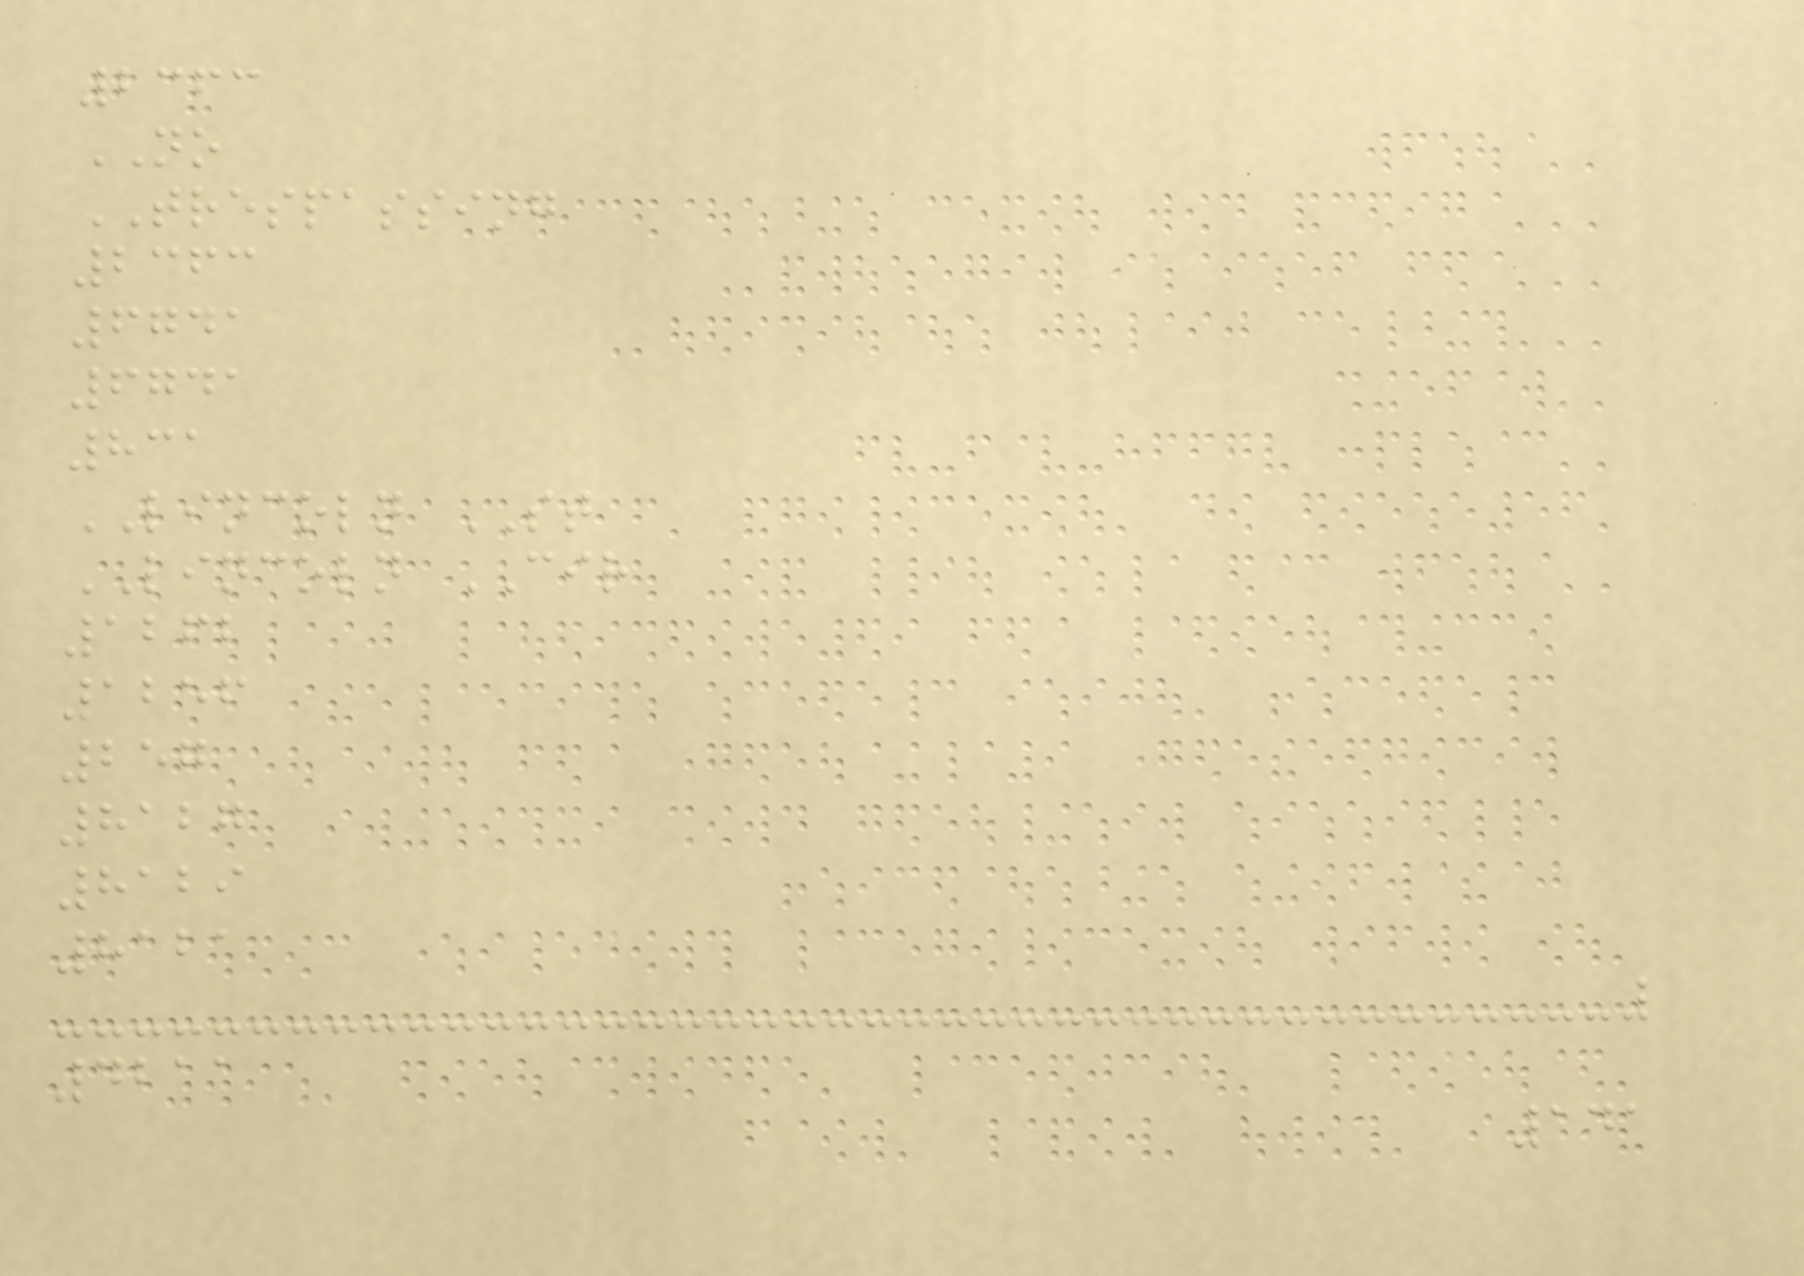2363
NO
TRESPASSING
2363
6741
6741
831
LINCOLN ST
LINCOLN CIR
1262
1256
257
8127
8129
8121
4211
141
